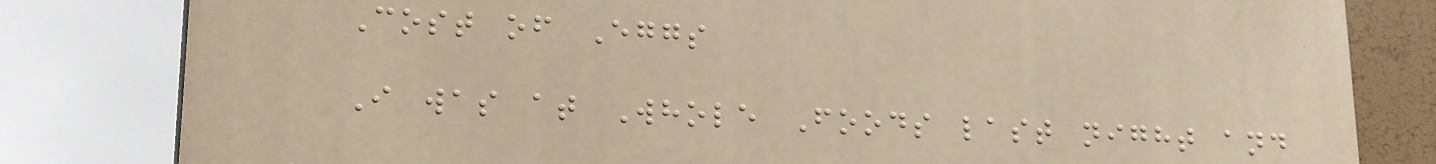Cost of Eggs
I was at Whole Foods last night and
